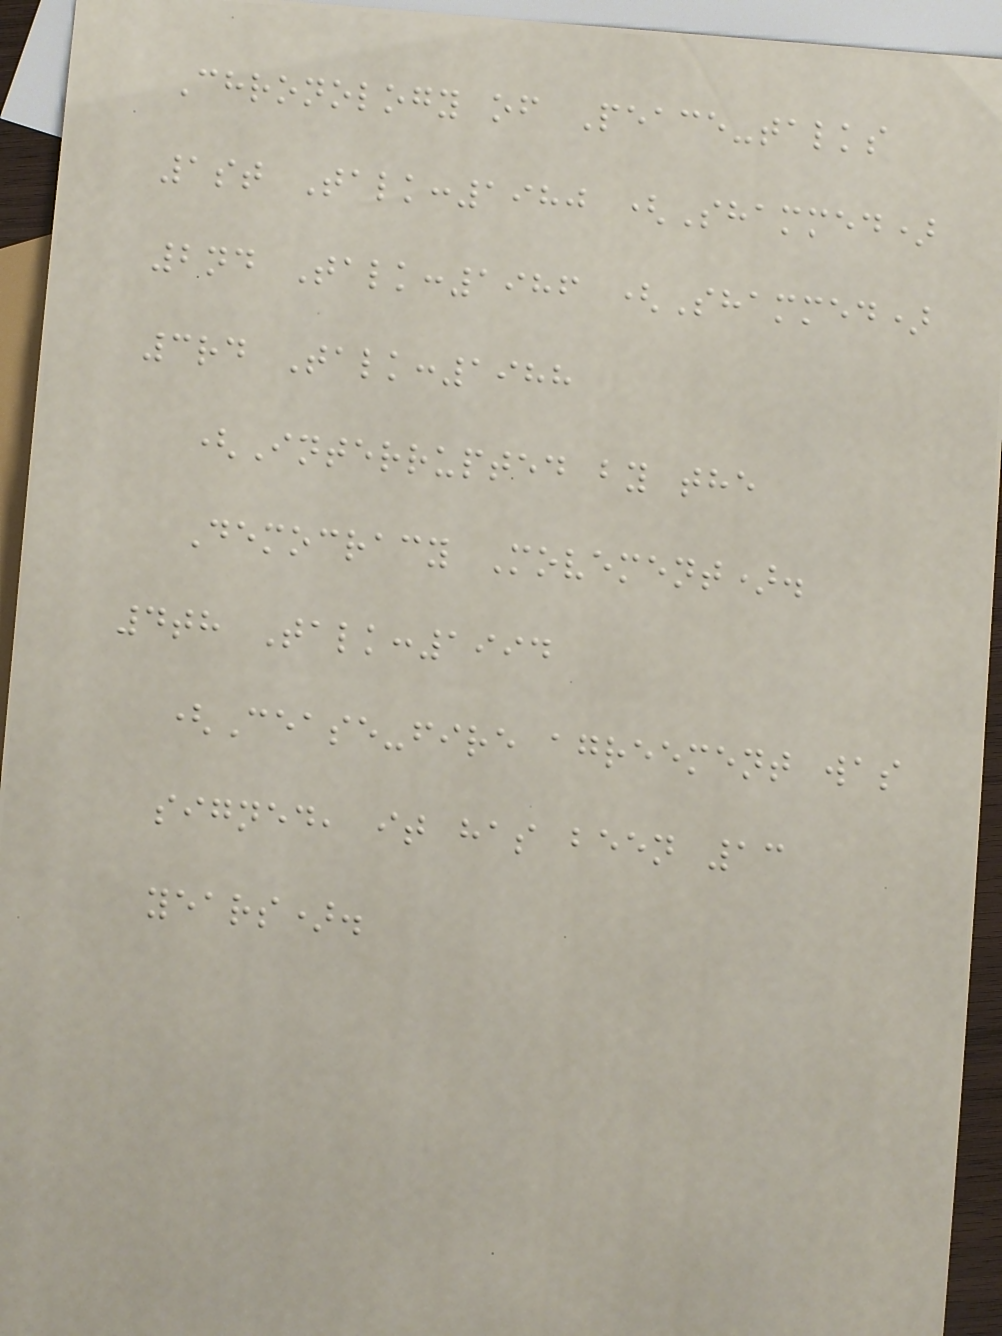Chronology of Peace-talks
1st Talk:1980 (Shammed)
2nd Talk:1986 (Shammed)
3rd Talk:1988
(Interrupted by the
Democracy Movement).
4th Talk:1994
(Cease-fire agreement was
signed, it has been 13
years).
